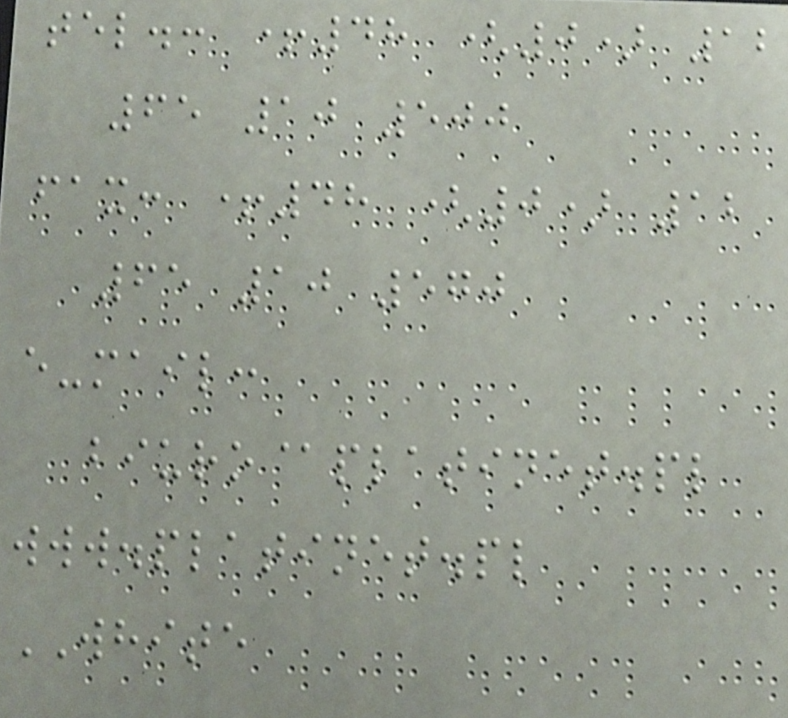tel.: +48 (0) 12
65 10 500
fax: +48 (0) 12
65 10 570
e-mail:
biuro@platinet.pl
www.platinet.pl
WHITE
